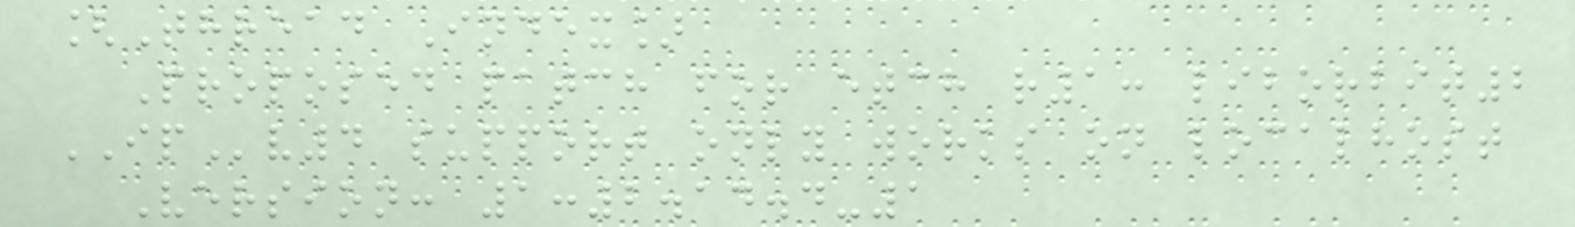[Thread Index]
Proposed patch for etch r1: liborbit2
IPv4 support only works on localhost
Version: 1:2.14.4-1
